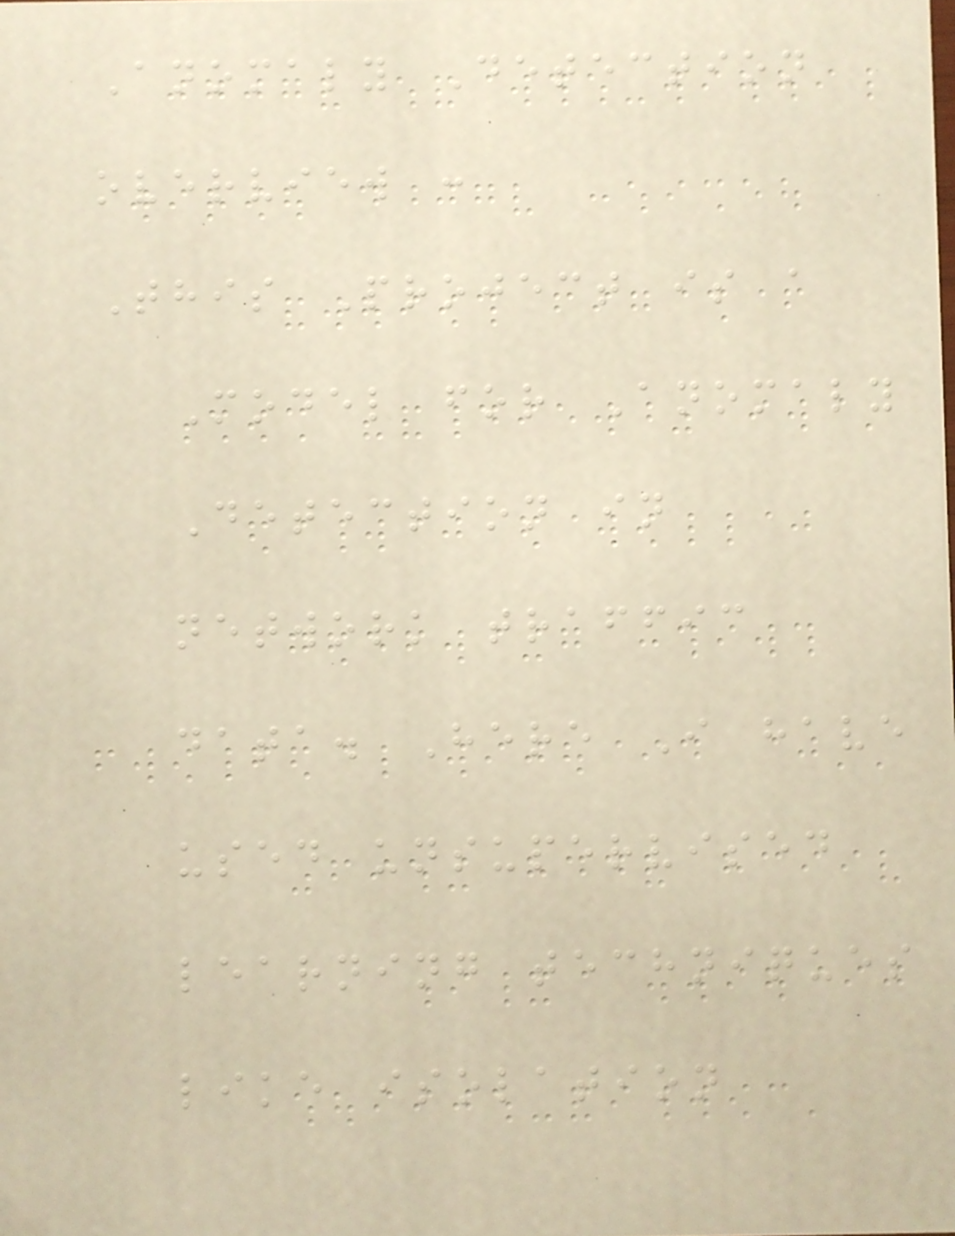Anomaly Detection
overview :
This Project is a
Model for Anomaly
Detection in
network traffic
data. Here I have
used unsupervised
learning techniques
like isolation
